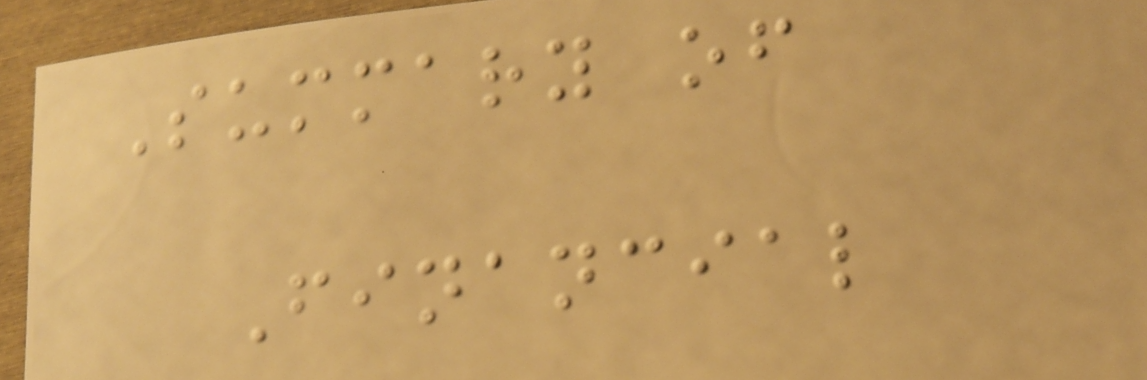Summary of
Financial
